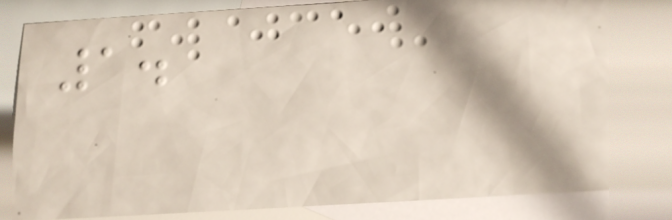1.
